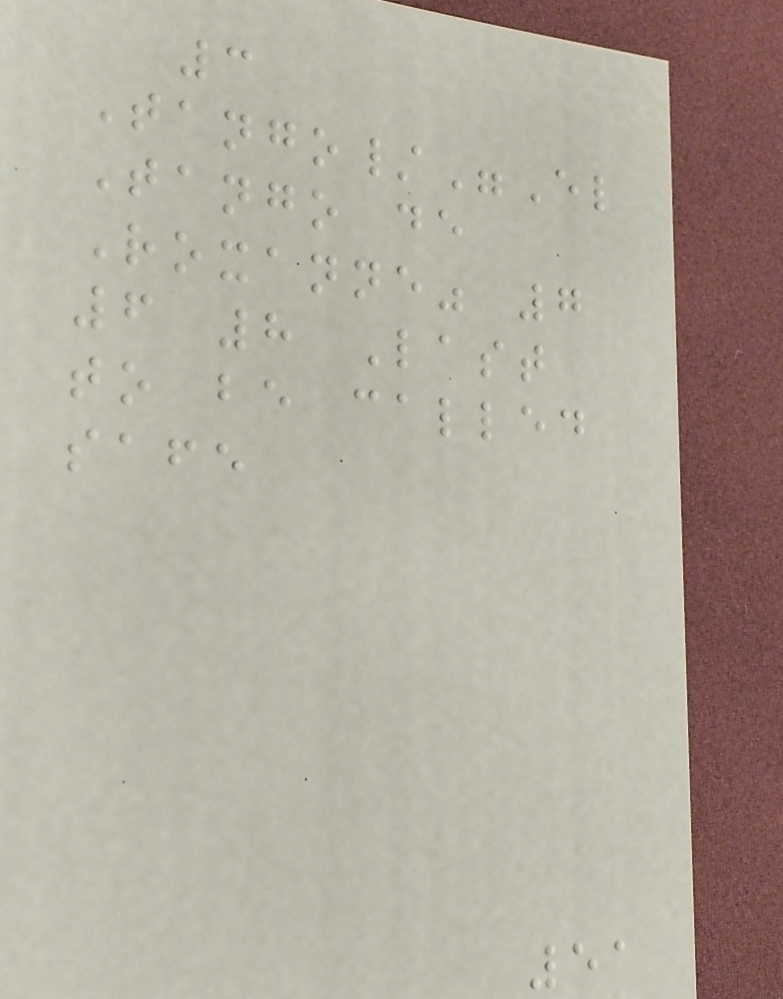3
Tango/"El
Tango de
Roxanne" 7
6 8 Last
to be called
safe
51
